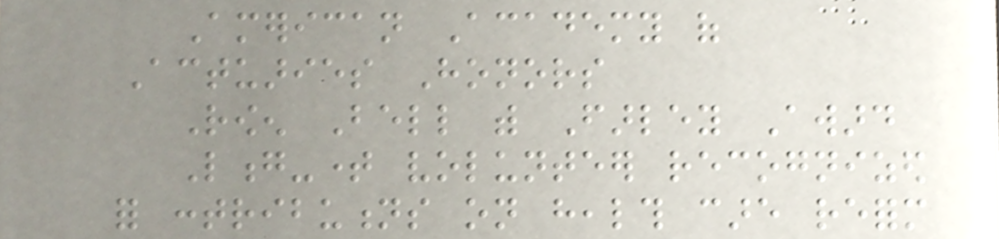American Academy of
Actuaries Honors
Rowen Bell with Farley Award
Long-time volunteer recognized
for contributions on health care reform
